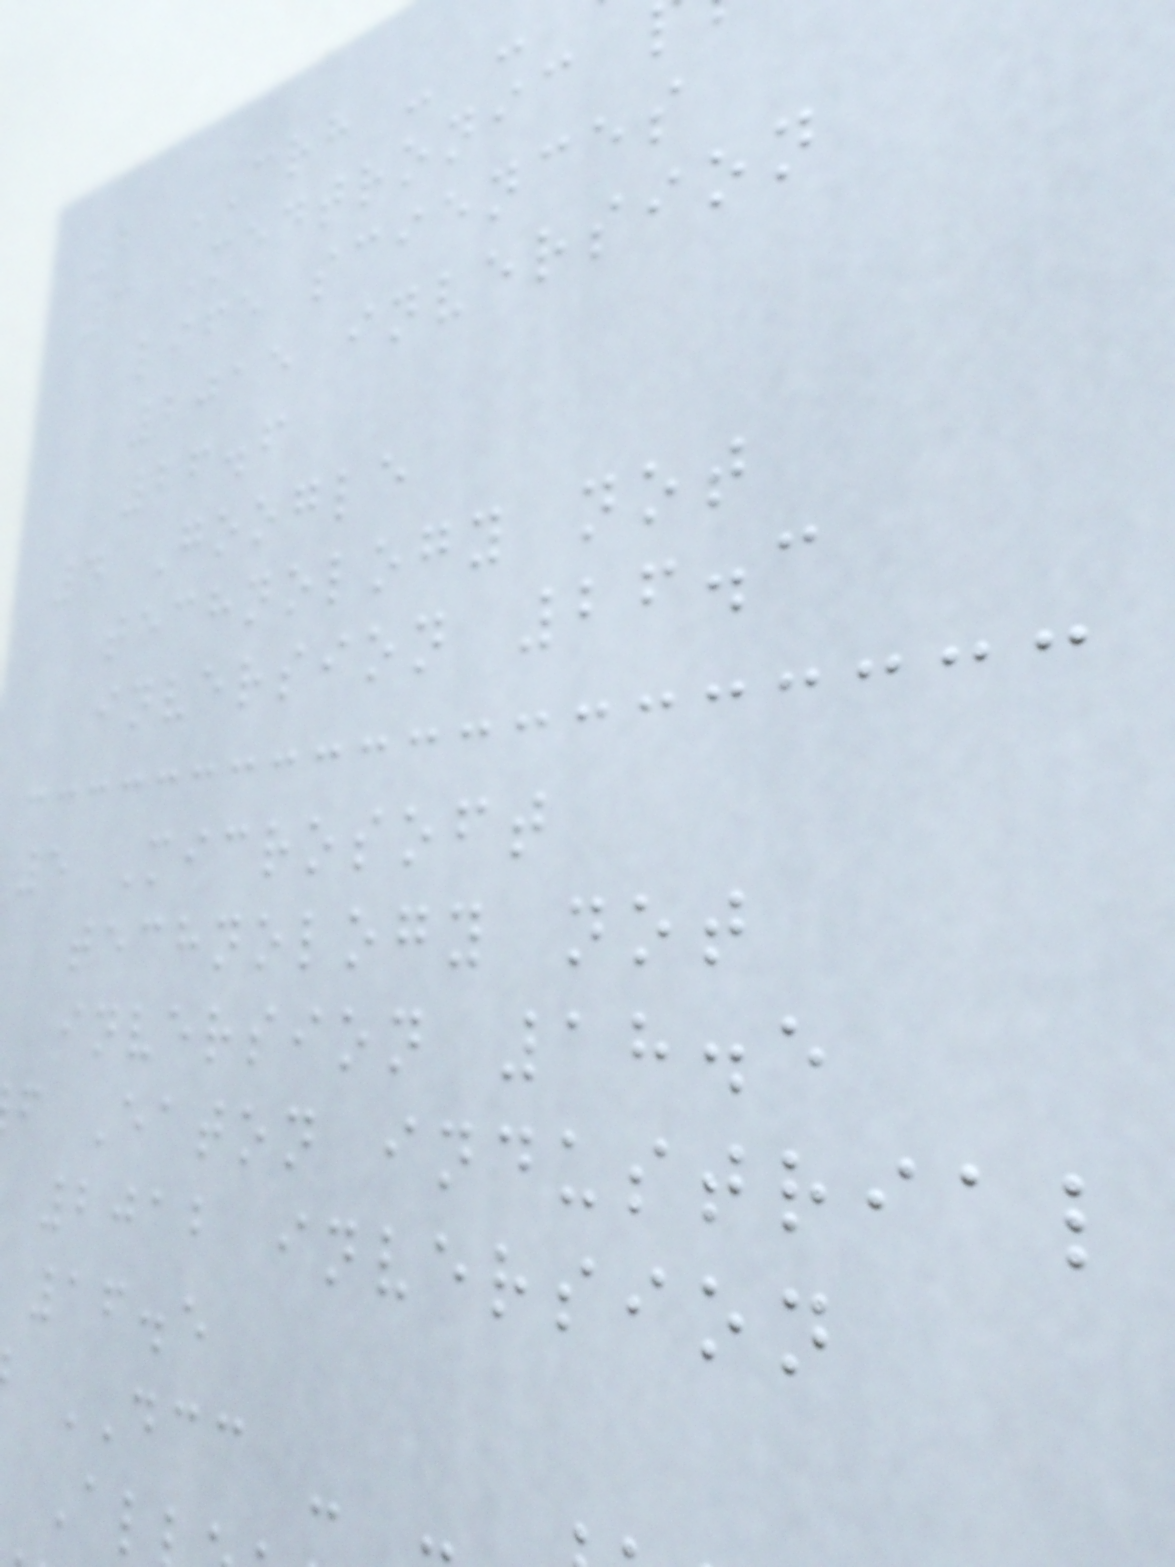2 CRH - -
3 Medtronic
life sciences
2015 inversion
26.6
4 Google
technology not
inversion 26.3
5 Microsoft
technology not
inversion 18.5
f Eaton industrial
2012 inversion
16.5
DCC - -
